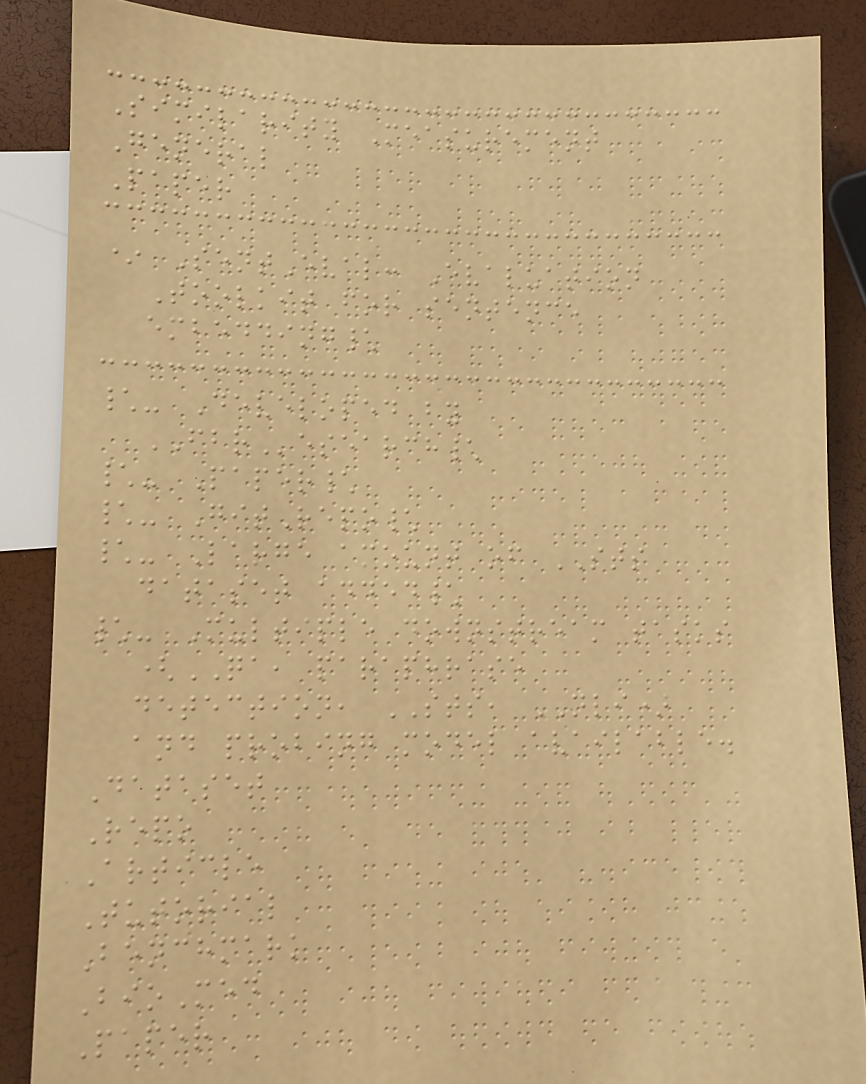Similarity Measurement
General
Paper
* SentEval: Evaluation
Toolkit for sentence
embedding\
\- Developed by
FBResearch\
\- Paper\
\- GitRepo\
\- Large amount of STS
dataset added\
\- Multiple downstream tasks
(QA, paraphrase
detection, STS, NLI)
and probing model available.
Dataset
Repo
Article
Tutorial
Benchmark
BioMed
Paper
